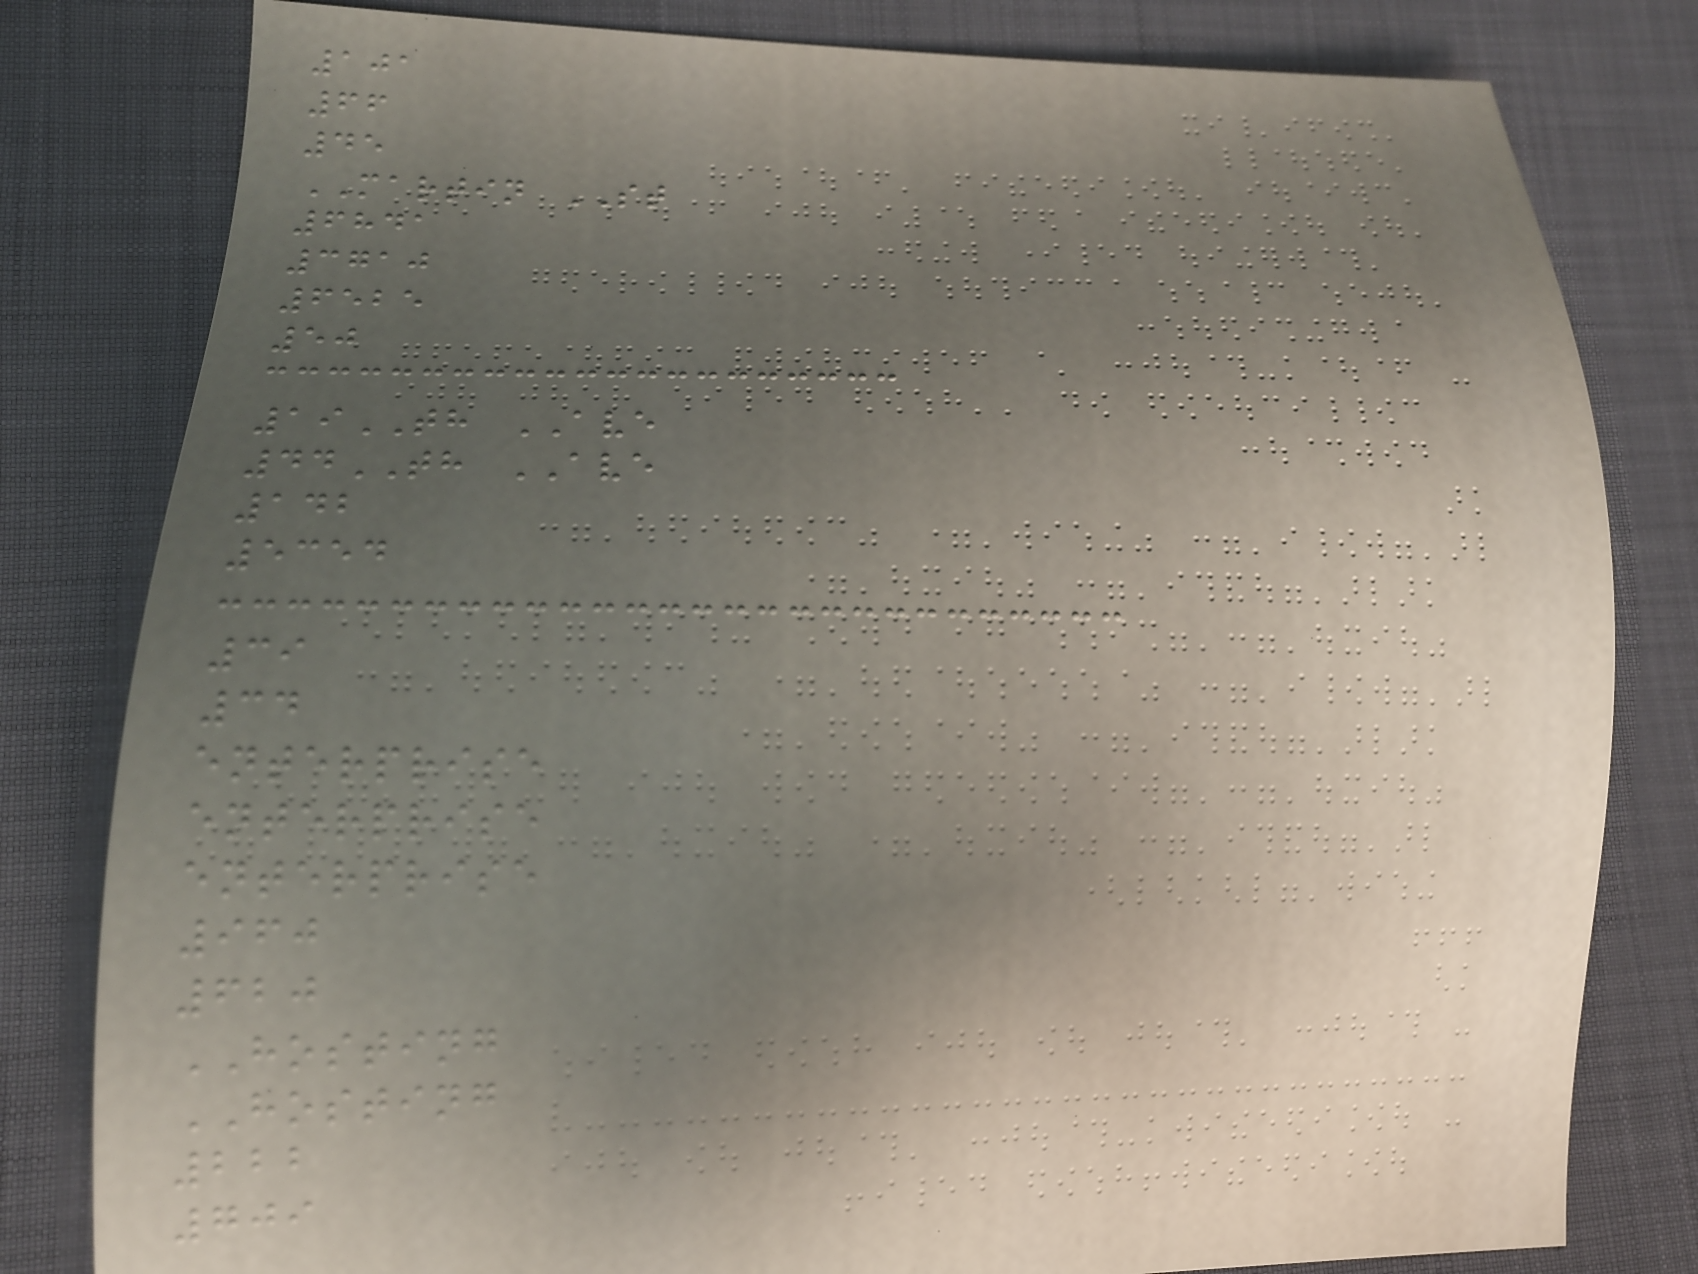101
66
45
MARTIN ST
6841
3710
6525
50
19TH AVE
44TH AVE
142
5354
39
34
enterprise
enterprise
enterprise
960
620
HOSTING
HOSTING
222
709
